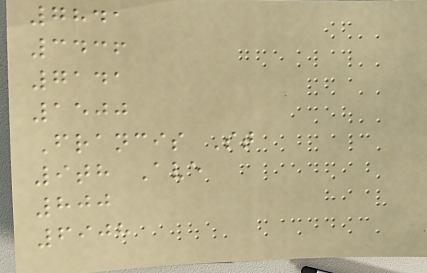7841
3436
7141
1500
Francis St
9th Ave
800
6908
